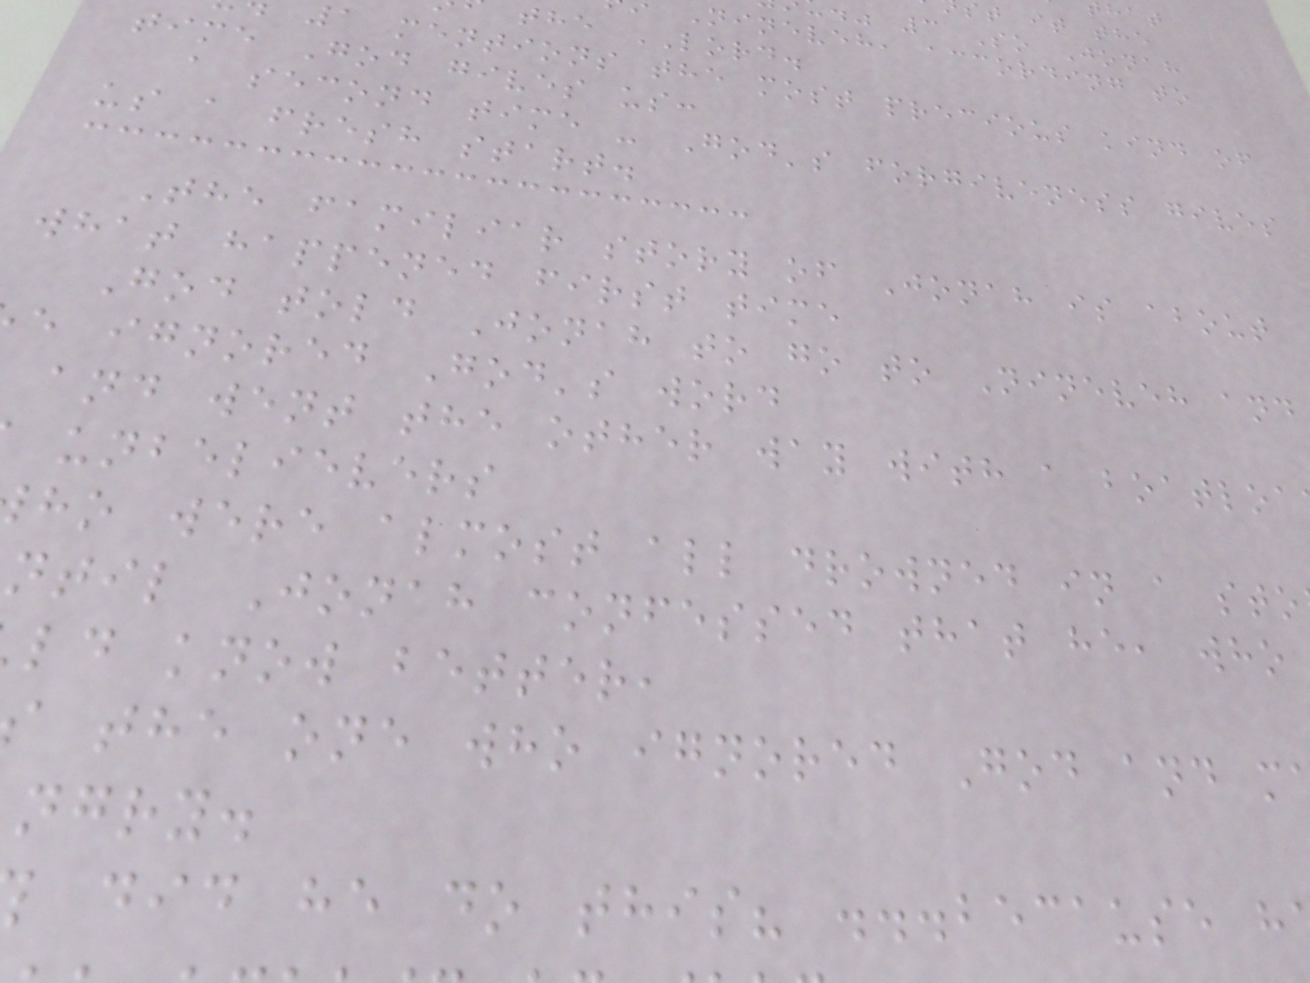3 So Jonah
Nineveh, according to
the LORD.
1 mentions the most precious kind of
time God gives us:
a second time - God's forgiveness gives
us a fresh start.
The familiar story of Jonah is about
what happened first time
God told Jonah to go to Nineveh and
e ignored God's word
and went the other way with a boatloa
unbelievers
ho were almost all drowned in a sto
ntil Jonah confessed that he, who
ld know better,
the one who ignored God and m
ngry.
did he do this? ...because h
